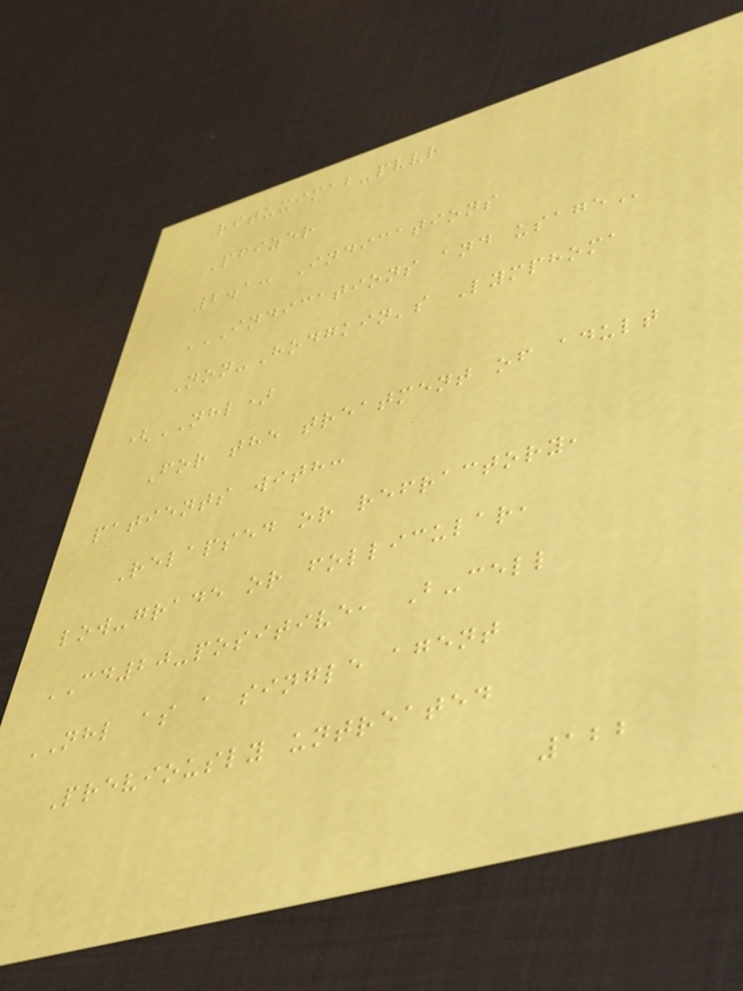rituximab-pvvr
Pfizer
2.1: Indications
INDICATIONS AND USAGE
Non-Hodgkin's Lymphoma
(NHL)
For the treatment of adult
patients with:
Relapsed or refractory,
low-grade or follicular,
CD20-positive, B-cell
NHL as a single agent
Previously untreated
122
